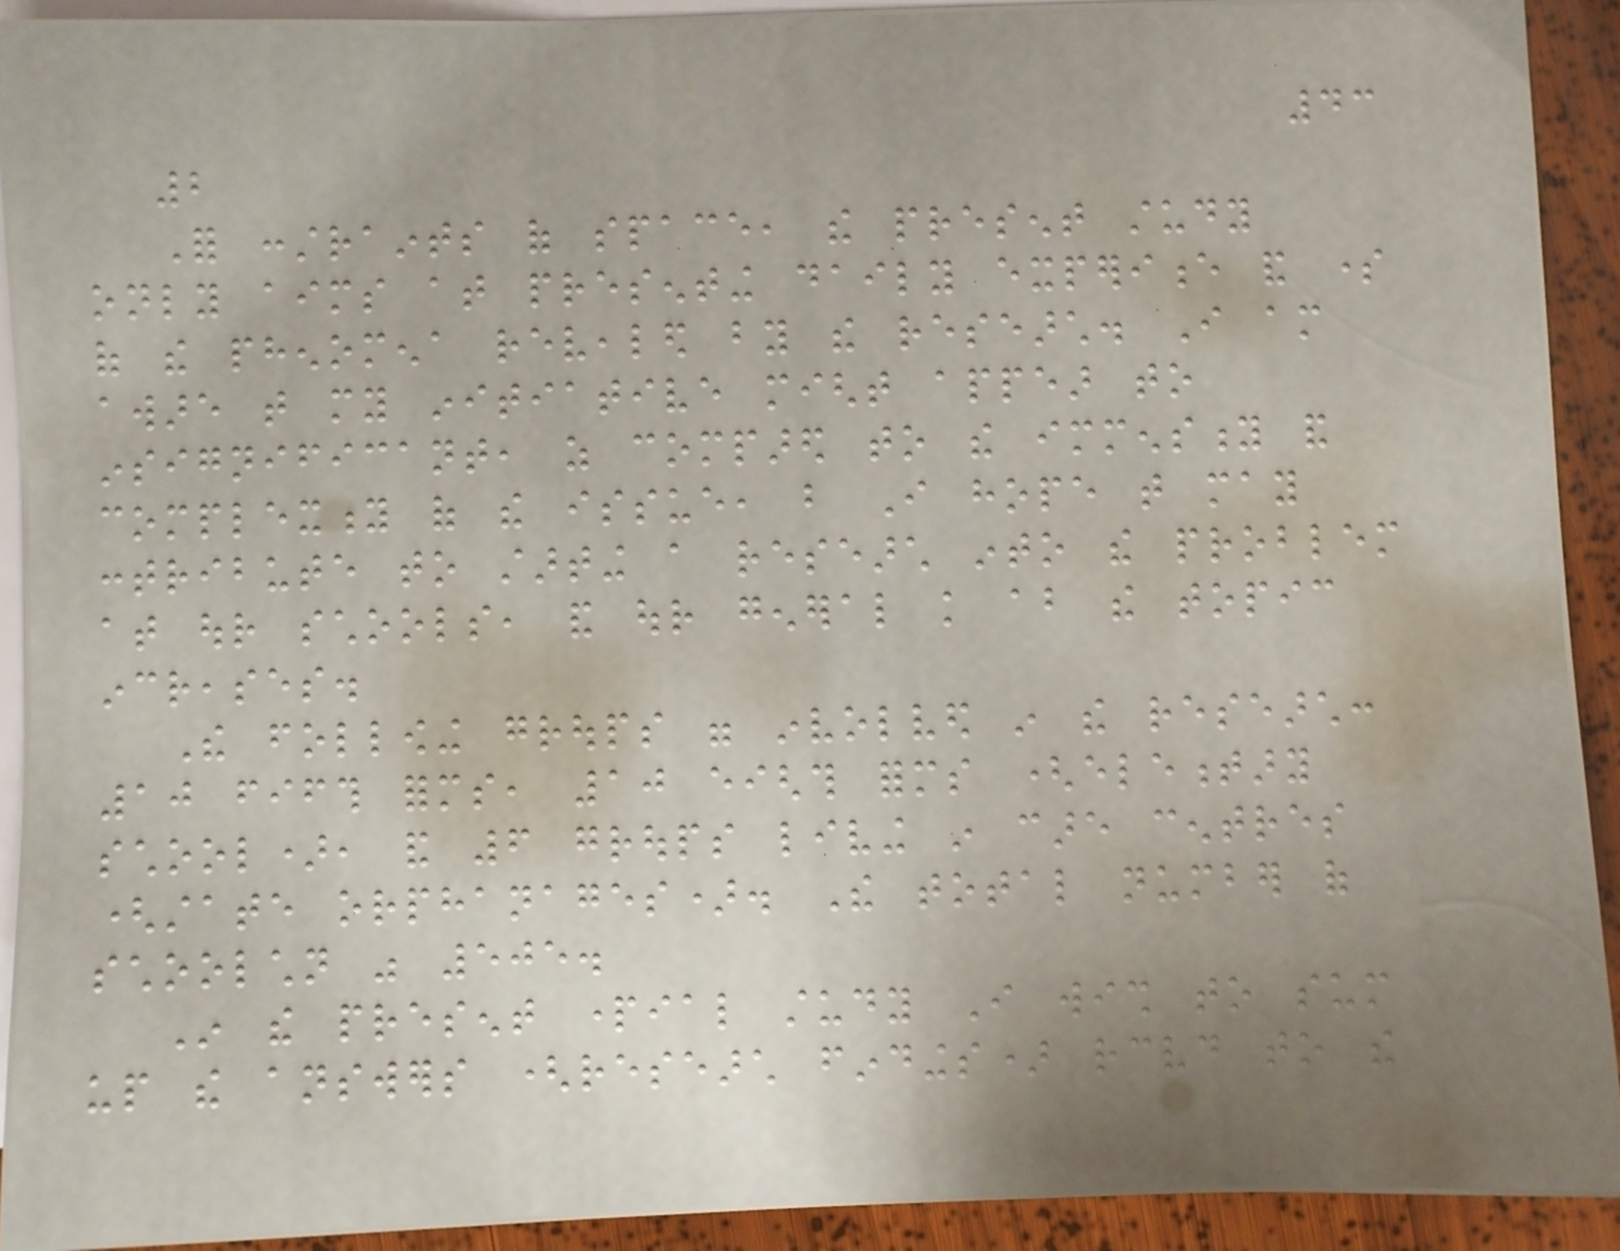43
2
For constraints of space, the present study
only aims at presenting daily experience and some
of the phenomena revealed by the research. I am
aware that my initiative might appear to
insignificant, as compared to the immensity and
complexity of the issue, but I hope that may
contribute to starting a research into the problem
at our schools, and our general knowledge about the topic
increases.
The following groups were involved in the research:
10 fifth forms, 10 eighth forms (elementary
school), and 6 groups living in care centres
(state orphanages). The total number of
schoolchildren was 505.
In the present partial study I wish to sum
up the answers (research findings) received to the
